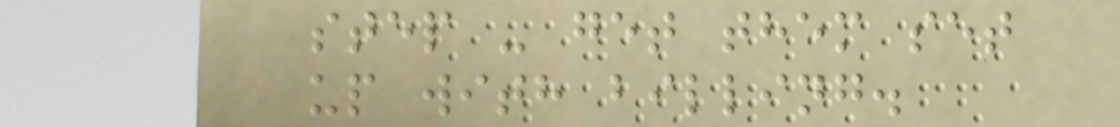step - get them set
up with billing.
